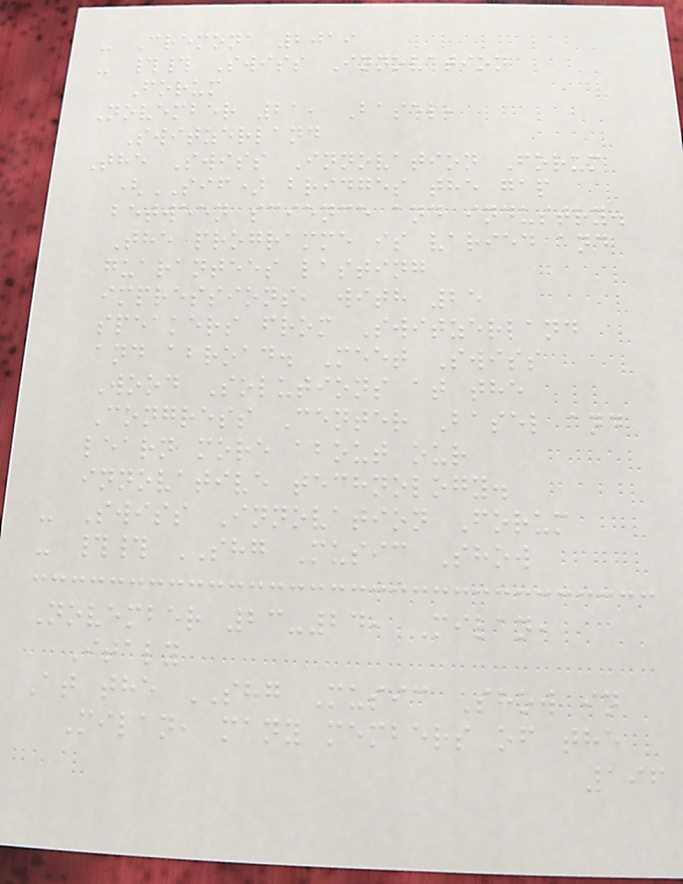- Cremona 2019
- ## Swiss Innovation
Forum
November 21, Basel,
Switzerland
The Swiss Innovation Forum
(SIF) bridges the gap
between science and industry.
The programme is varied and
guarantees lasting
impressions, with 25
speakers from Switzerland
and abroad. Meet Swiss
Wood Solutions at the
Congress Center Basel and
learn more about our
innovative technology.
- Swiss Innovation Forum
- ## SHG Music Show
November 23-24, Milan,
Italy
At the SHG Music Show in
Milan, many members of the
196
